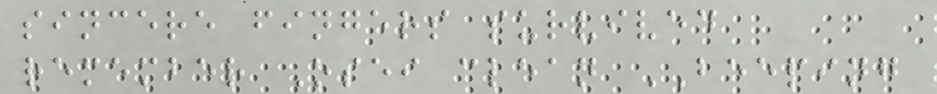sincere fingers survived
remember Osei clean BEEPING
